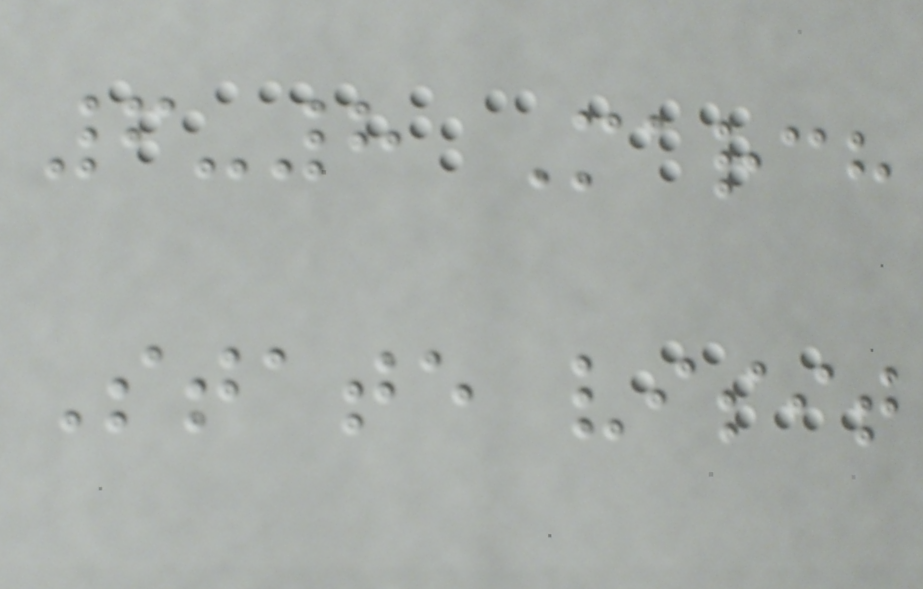6-8 March
State visit
